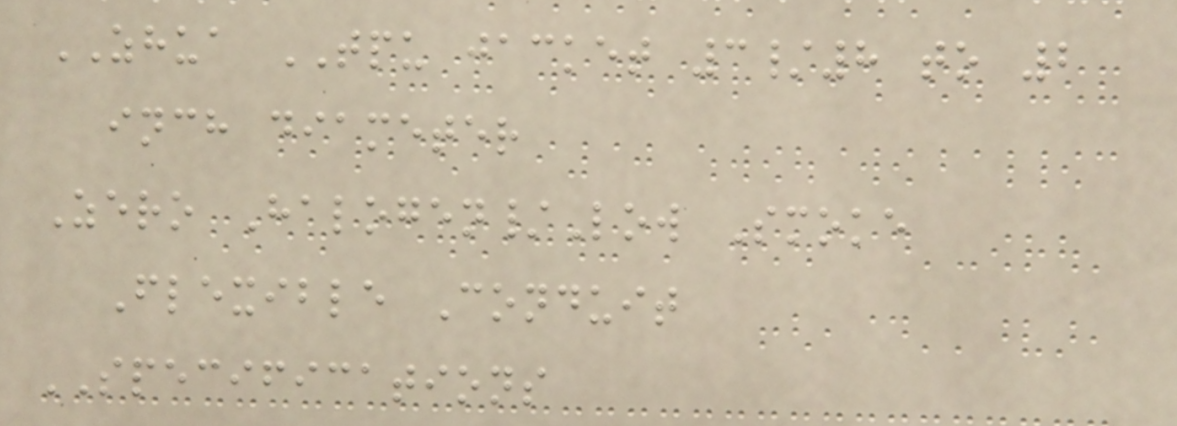ZHUA TPU jacket 3/8 to 2
inch diameter
Zero Halogen/Low Smoke
Flexible Conduit
SPECIFICATIONS
